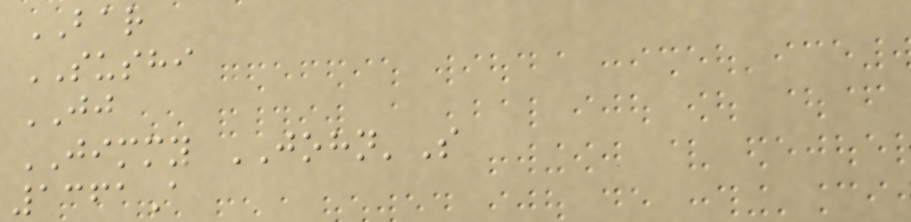BAR
SUSHI
JJ
JIMMY JOHN'S
1361A
